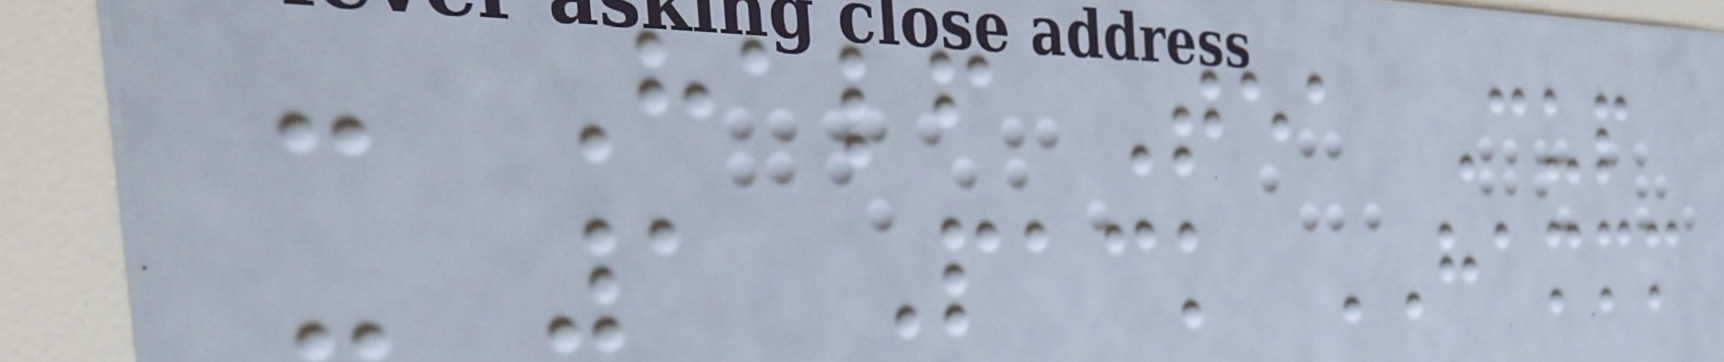- Half Tea Cup
- 1 Pack HAMMM
